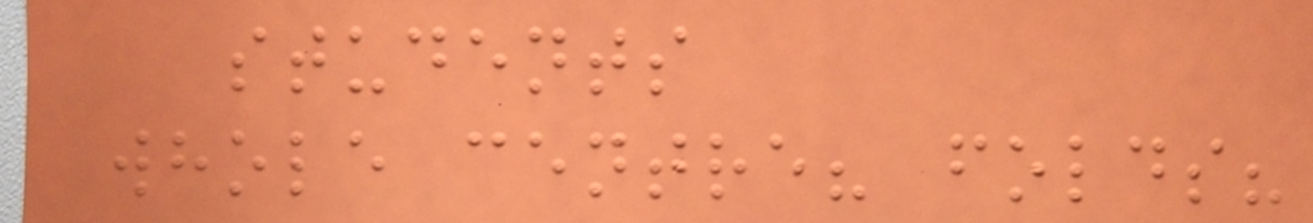students
whole centre? folds?
